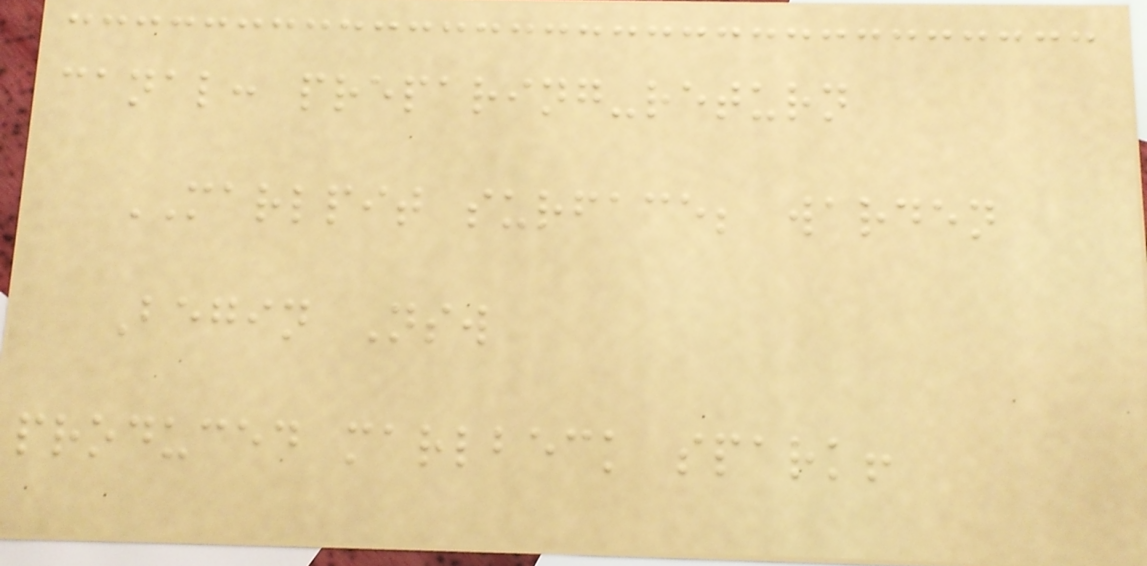canal: preparing-return
MARLPIT surface; warden
Begin Nsw
produced marlbeck spark!
